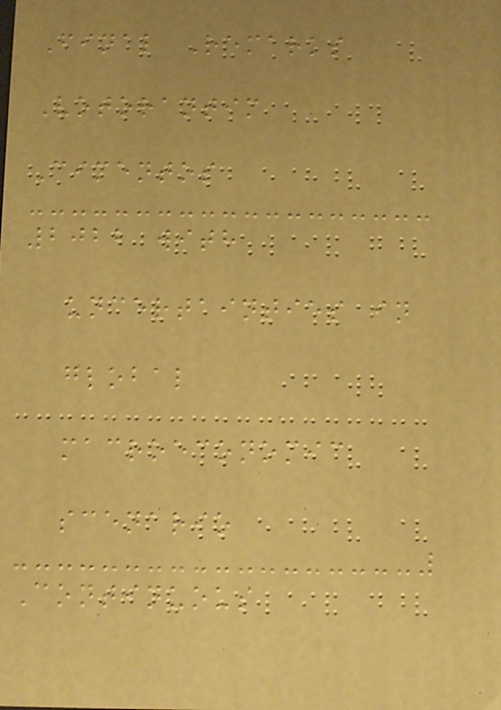Final Remarks
Votorantim
Cimentos
2022 with
uncertainties in
global
macroeconomic
scenario
Continuous
